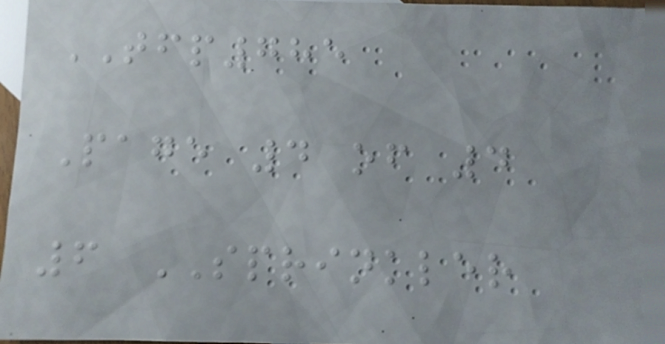TFP785
Page 4 of 4
6 SPRINKLER
